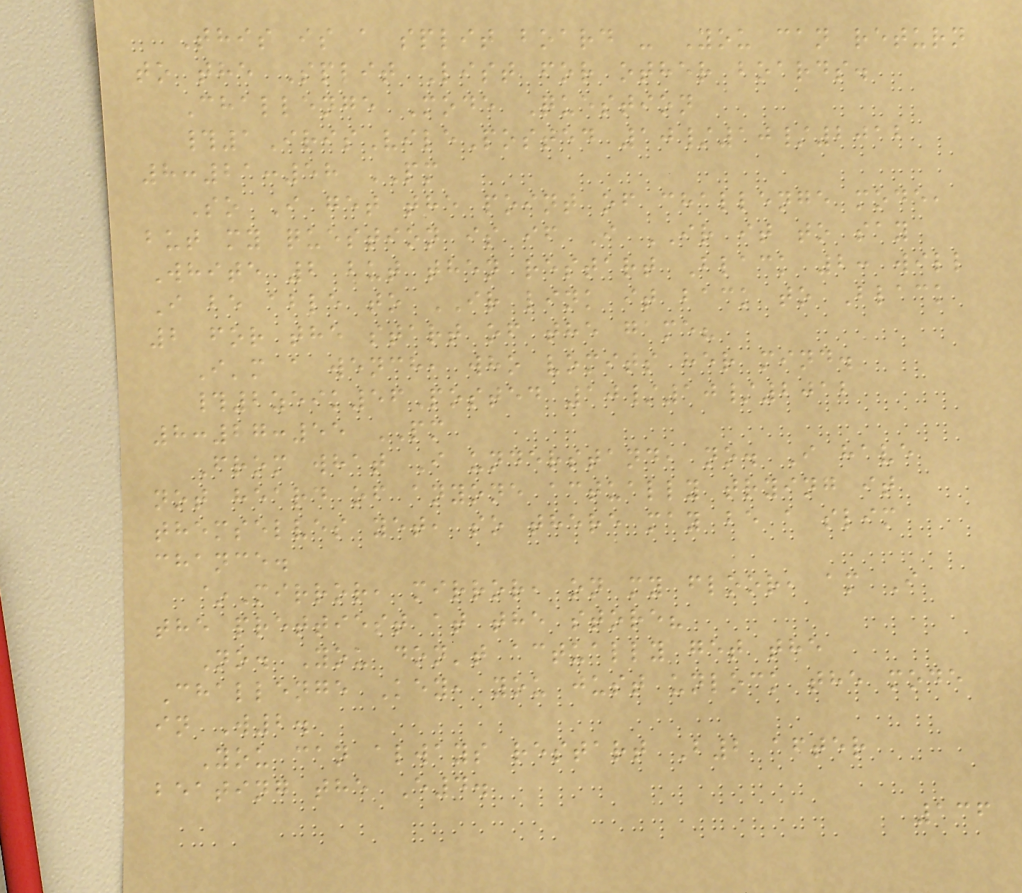This is a split board - You can return
to the Split List for other boards.
Challenge Mode Question
#1IrisVilePosted 10/10/2012
8:21:58 PM
So I get the point of challenge mode,
but my question is if I IR it to say
White 2 but then restart Black 2: will
I be able to IR link it back to Black
2 for the start of the game?
I'm a wench, who vomits her mind.
#2zeik56Posted 10/10/2012
8:27:55 PM
From what I understand, no. I have
not heard of anyone actually trying it
themselves yet, so there may be a slim
chance.
~Mirror, mirror, on my floor, am I
the prettiest at the store?
No. You don't actually get the
Challenge Key, you just unlock the mode
in W2.
You can always restart B2 after
beating the E4.
136
